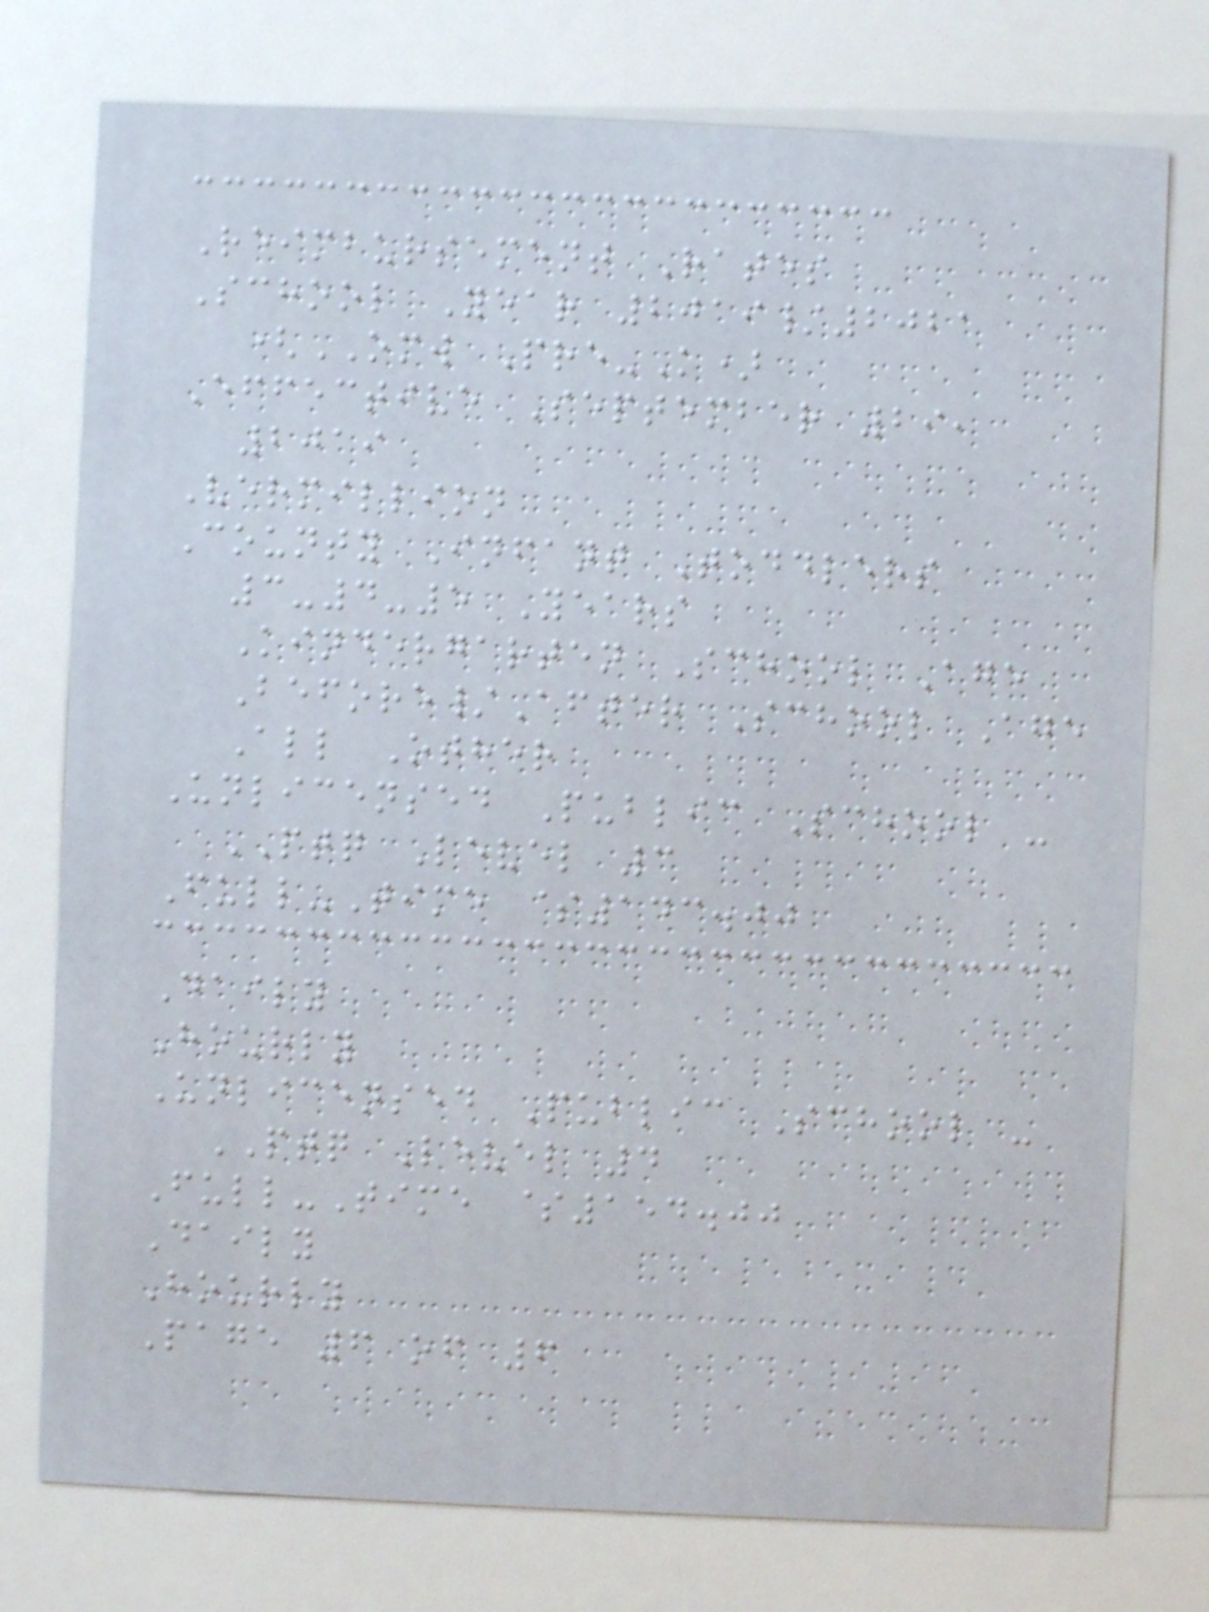Reimbursement Rates
School Year 2019/2021
(OMW Pre-K)
Effective September 29,
2019
Vermillion
County Infant Toddlers
3-4-5 Years
Kindergarten School Age
Before/After School Age
All Other
Unlicensed Public School -
PTQ Level 3
Full-Time $143.00
Daily
Hourly
Unlicensed Public School -
PTQ Level 4
Full-Time $154.00
Daily
Hourly
Page 6 of 6
